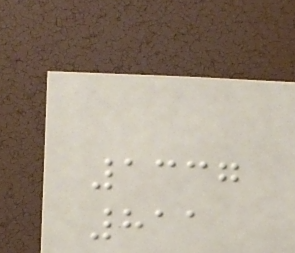1337
811
